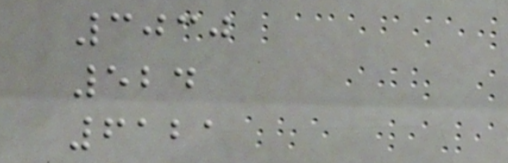3030
524
6121
